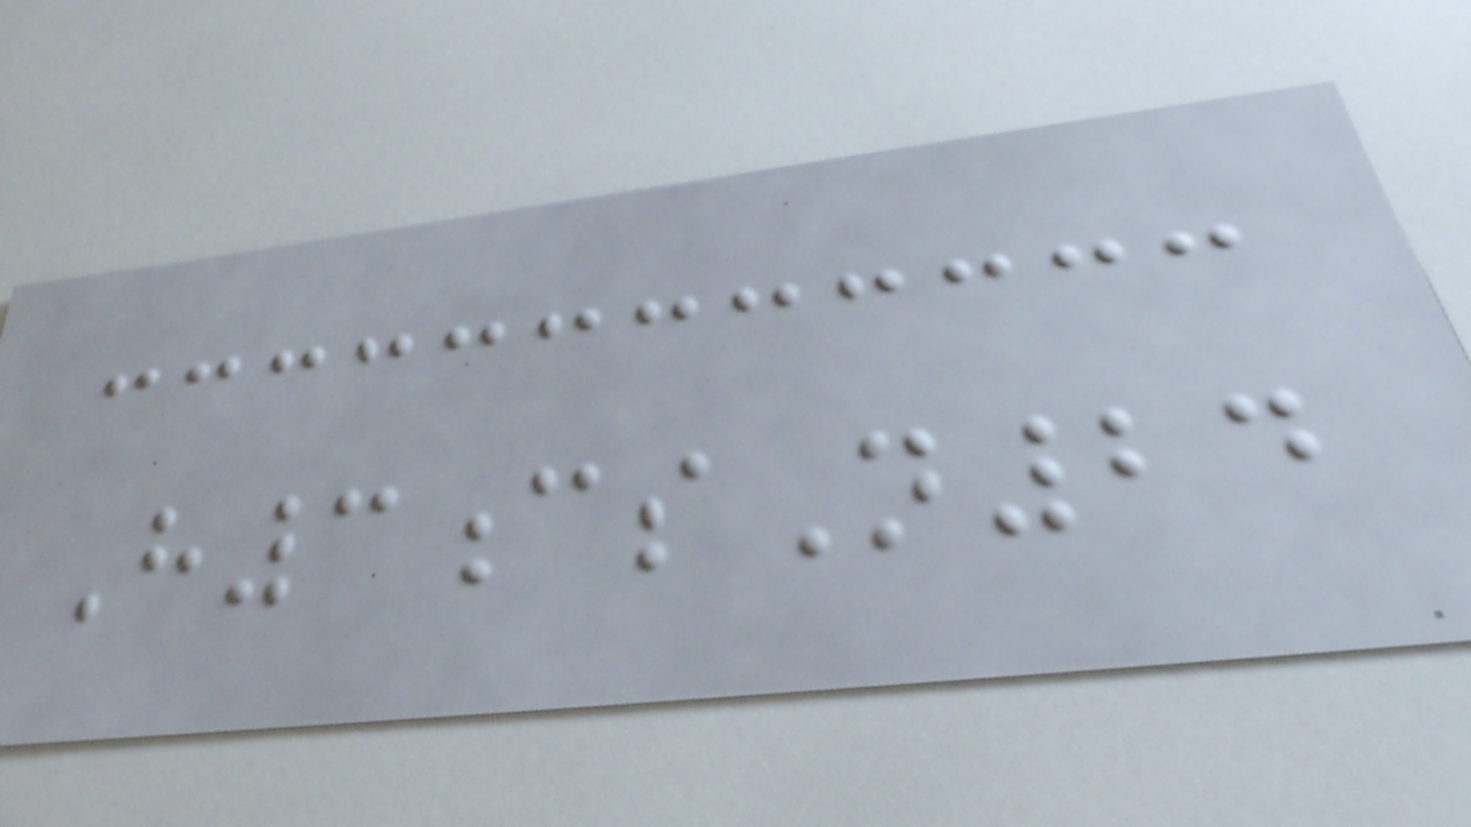H3csN24
